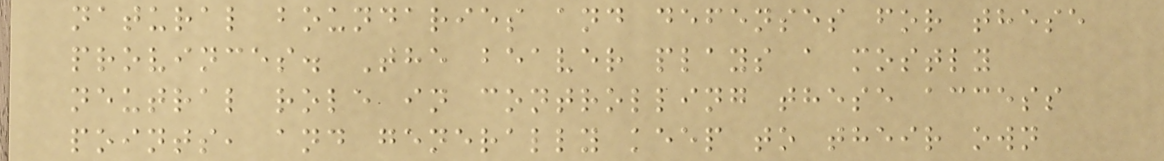natural boundaries and defenses for these
provinces. The beaver plays a mostly
neutral role in controlling these access
points, and generally keep to their own
